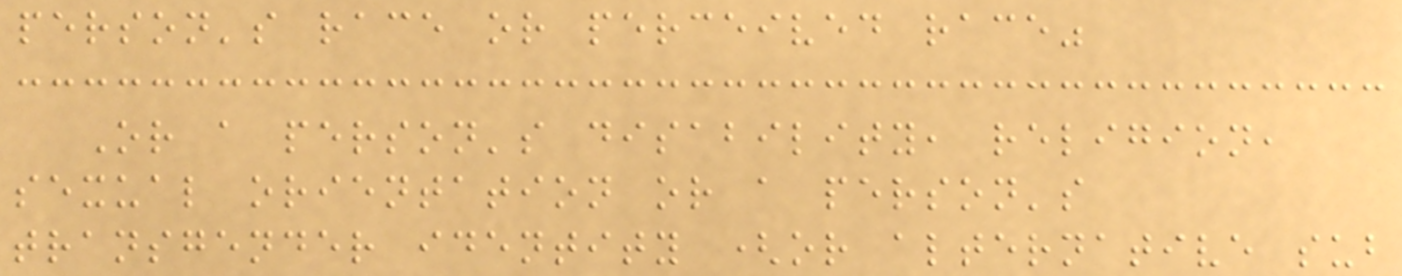person's race or perceived race"
Or a person's disability, religion,
sexual orientation or a person's
transgender identity (or alternative sub
